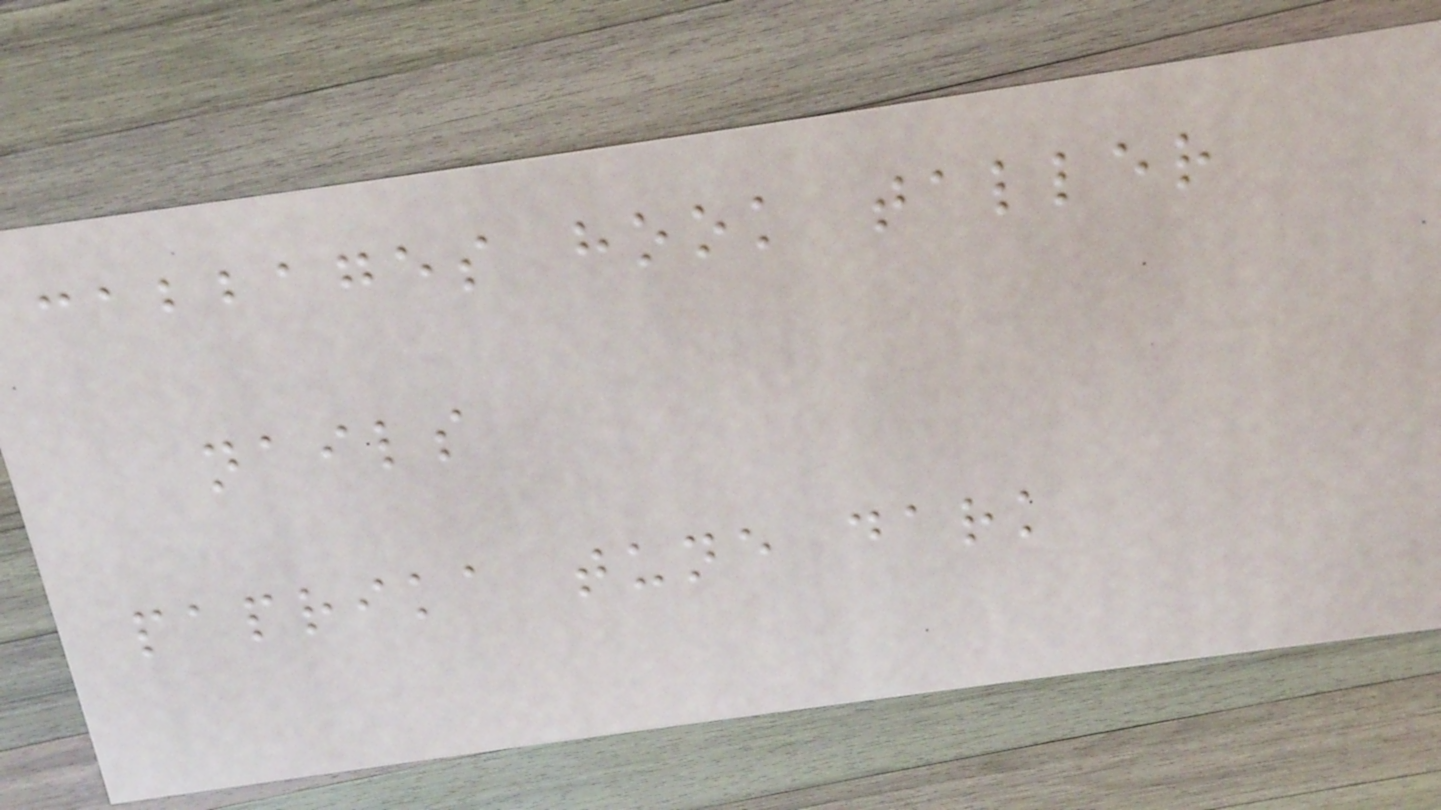cabbages hook taller
nails
paprika tune dark
